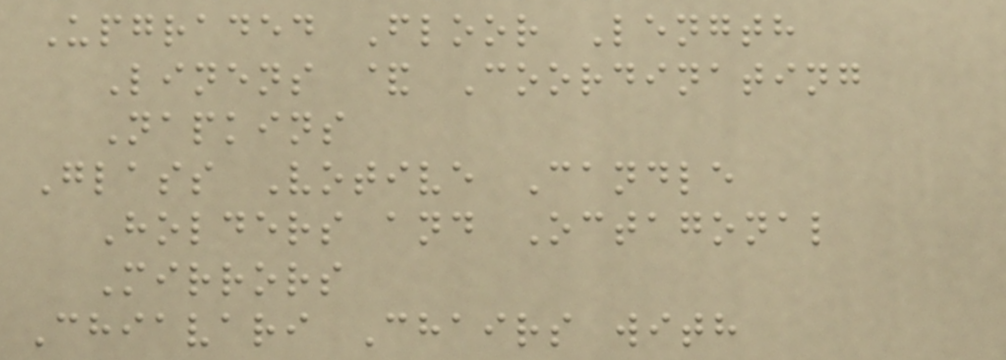Upgraded Floor Length
Linens & Coordinating
Napkins
Glass Votive Candle
Holders and Octagonal
Mirrors
Chiavari Chairs with
